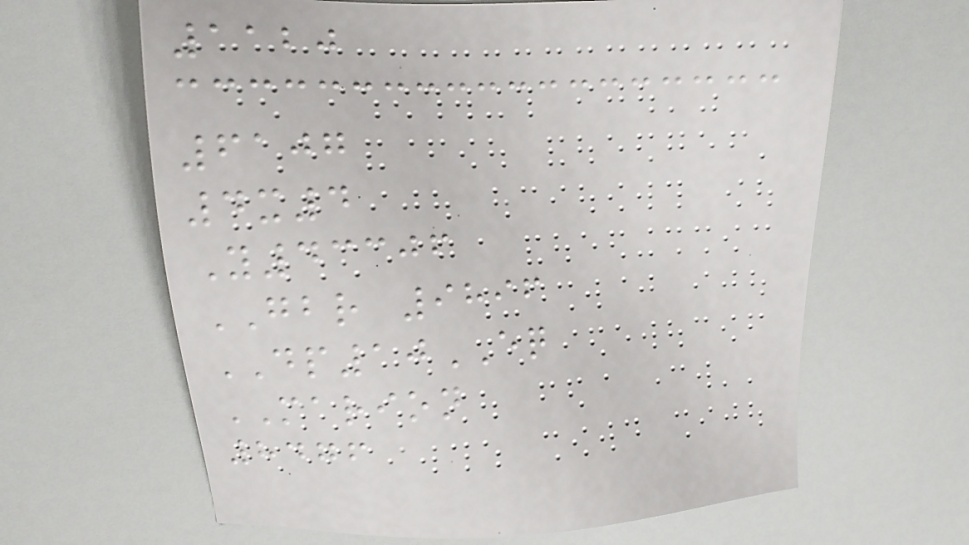1120
6107
4x4
Y43306
GBR 9896
DP10EQ
MARION
8476
